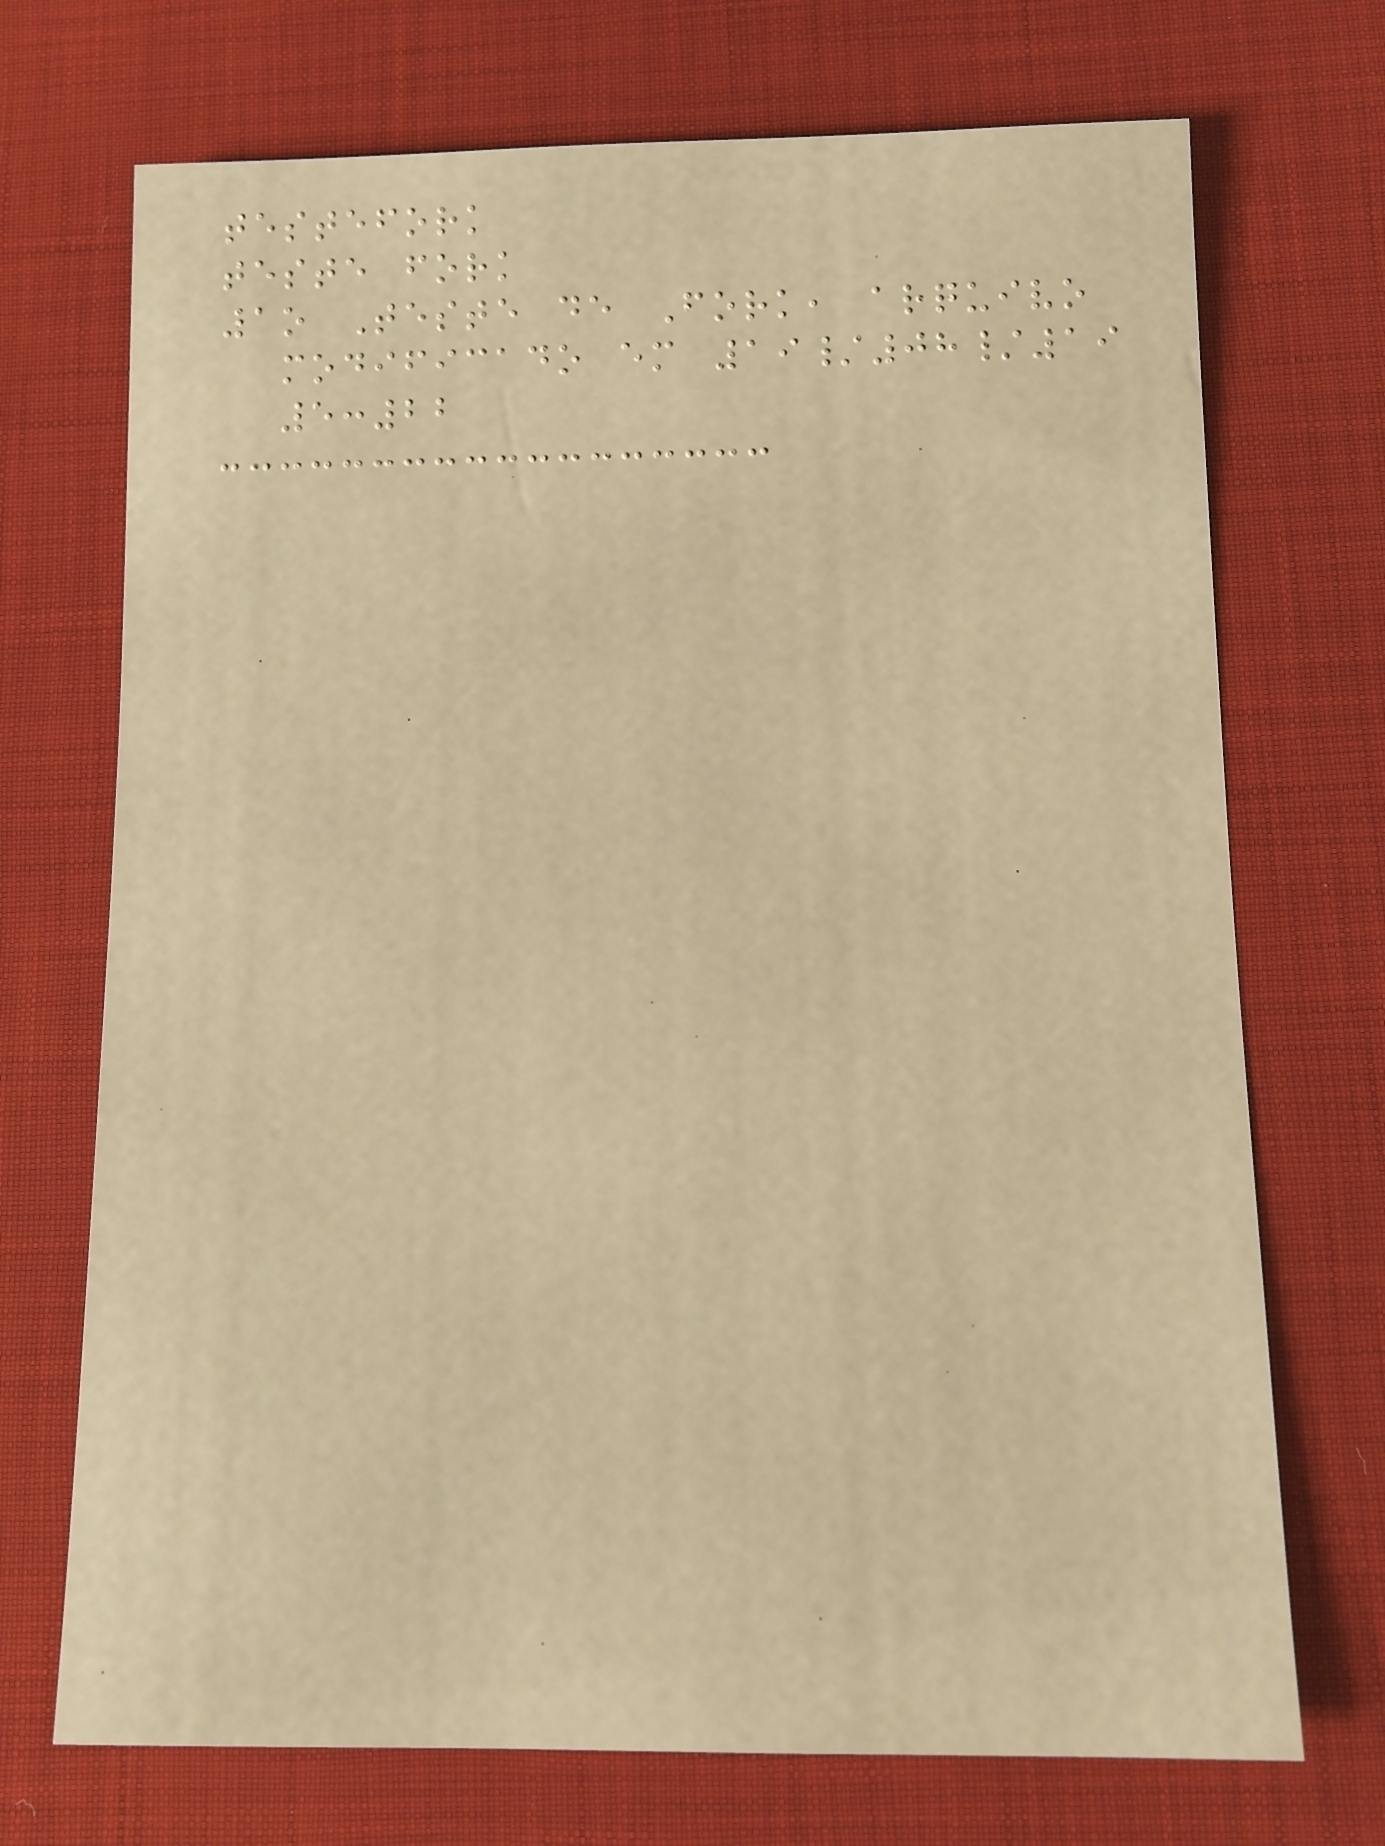testefork
teste fork
1o Teste de Fork, arquivo
modificado em 19/08/19
5:22
